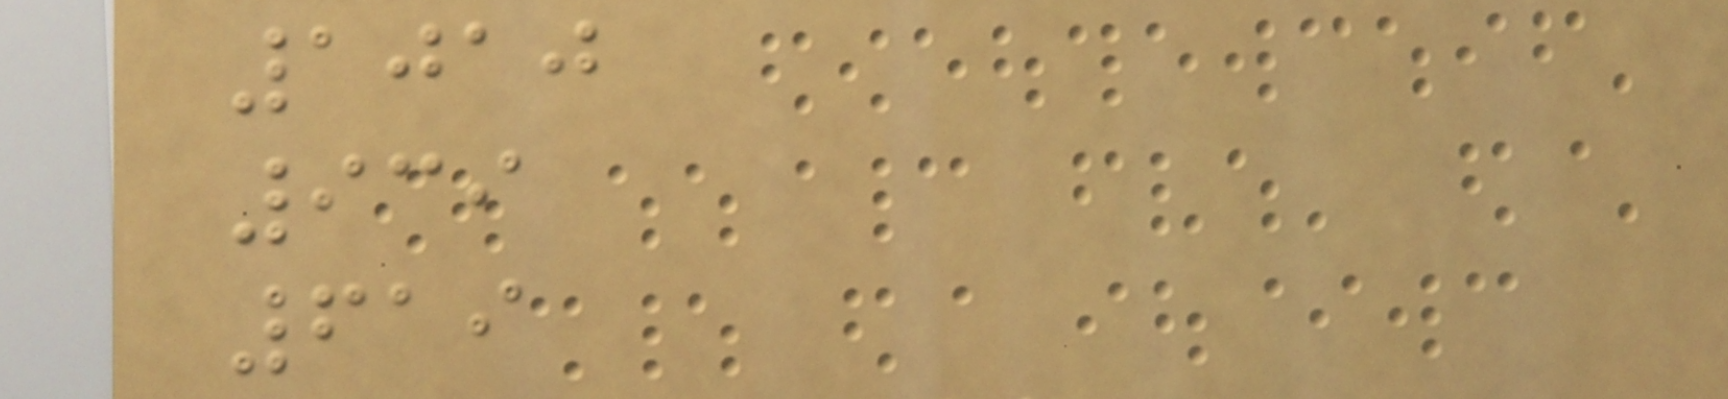1010
939
619
